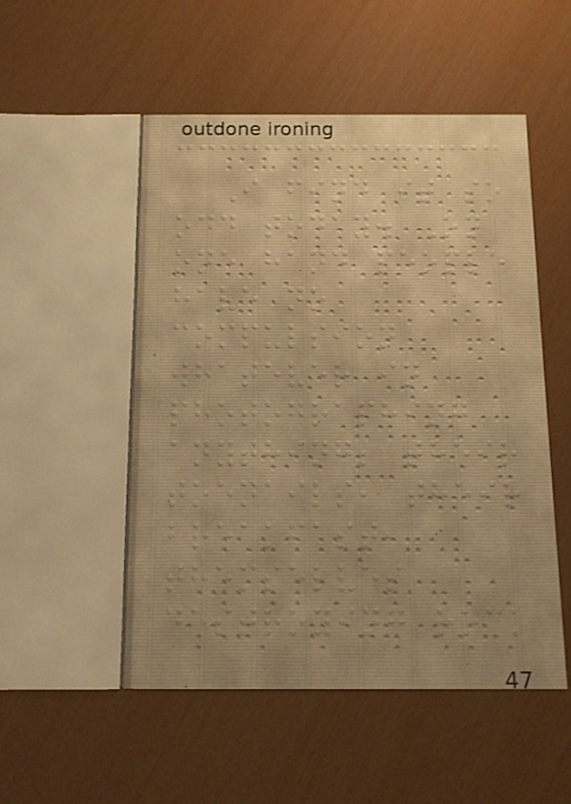I find it so
odd today. On
one hand people
have no
compulsion
whatever in
photographing
anything; their
toenails, their
breakfast,
themselves
destroying rock
